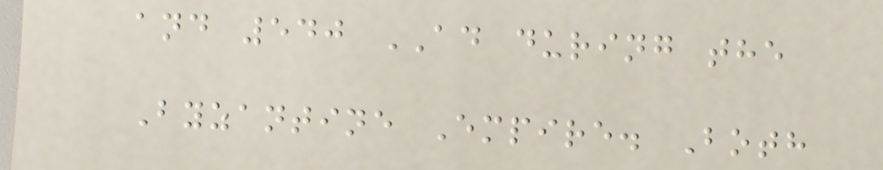and 540 AD during the
Byzantine Empire. Both
